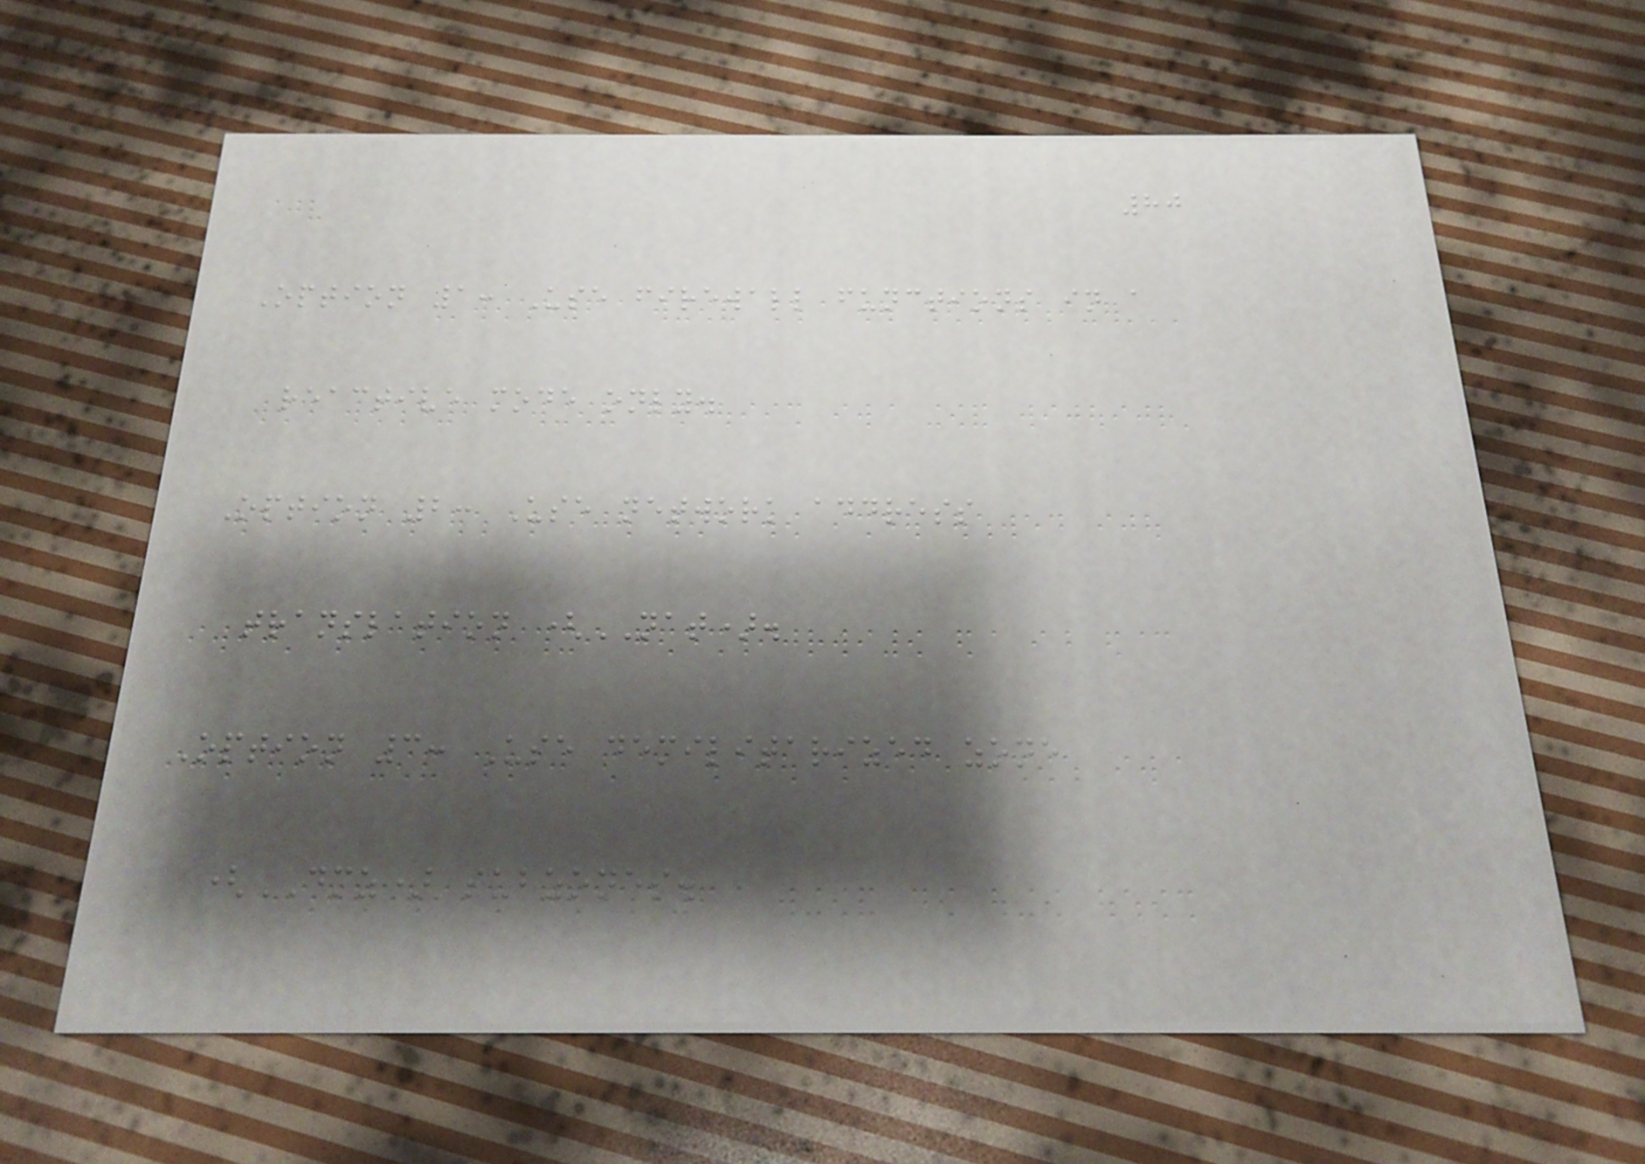80
Option 1: Use firewall functions in a
reactive mode only.
Option 2: Use network address
translation (NAT).
Option 3: Use demilitarized zone
(DMZ) subzones.
